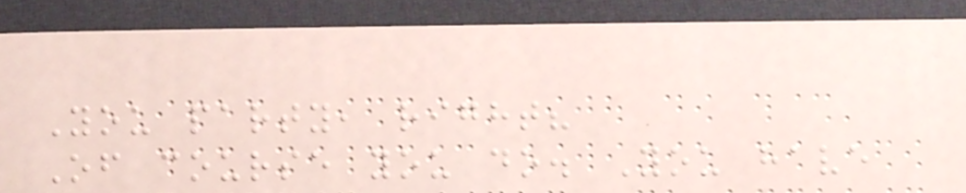You party, right?
Of course you do. You have
